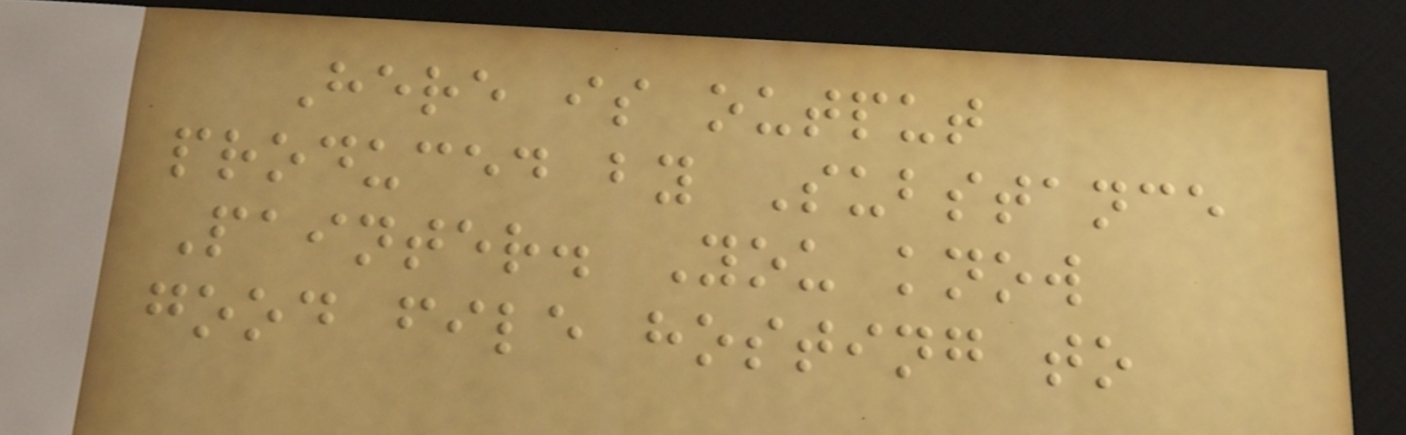Here is output
produced by Substance
Painter. You know
good file hosting to
